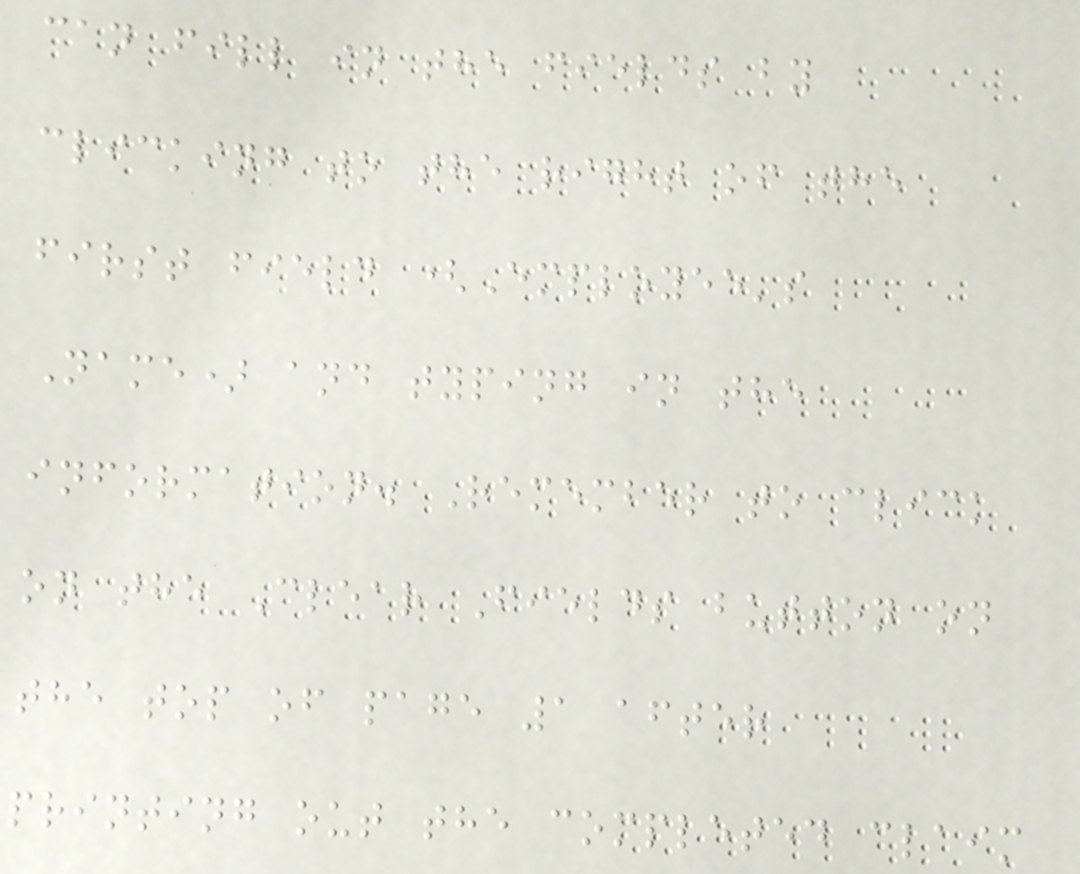can fill in the fields by
clicking to the right of the
first field (Employee's
Name) and typing in the
information. Remember to click
on the Clear Fields button on
the top of page 1 after
printing out the completed claim
